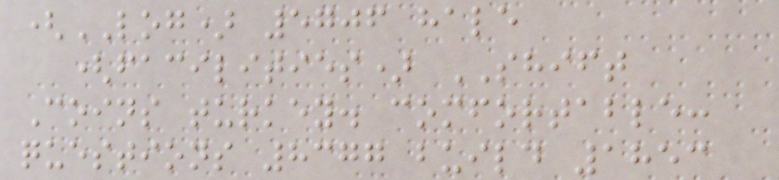(LOG) 5706 hale
(facilities) SHIFT
Coins turkey. comfortable:
questions 8377 build 1853
